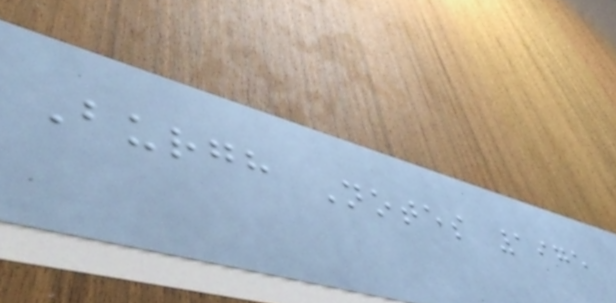Burgh Notes 1975
